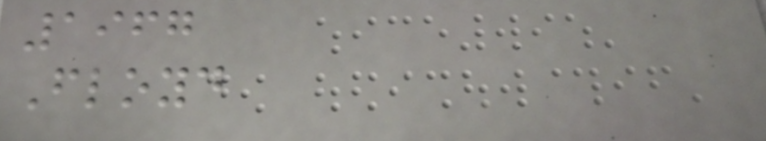1967
Floyd
